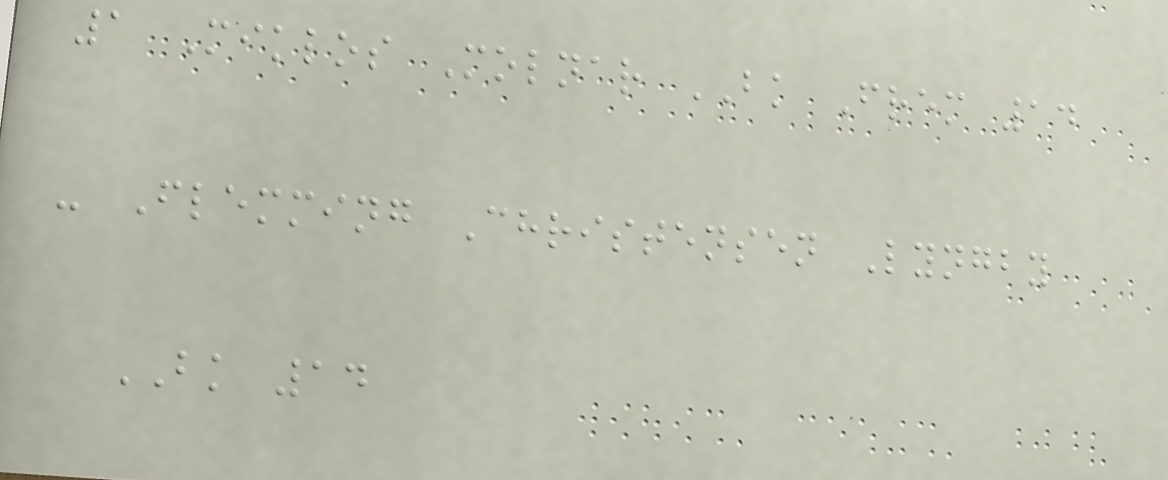1 Miklos Molnar BK Frem 14
- Flemming Christensen Lyngby
BK 14
